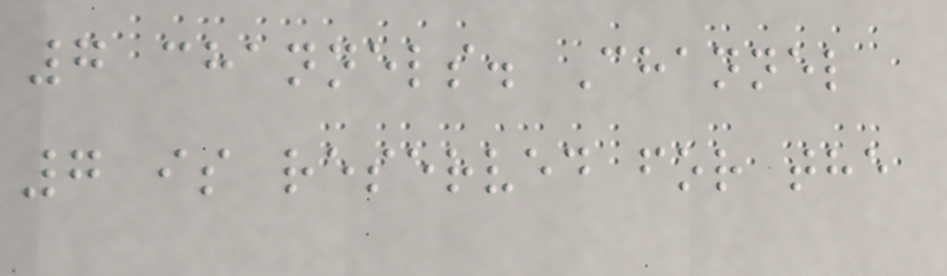7 channels. Channel
7 is reserved for the
